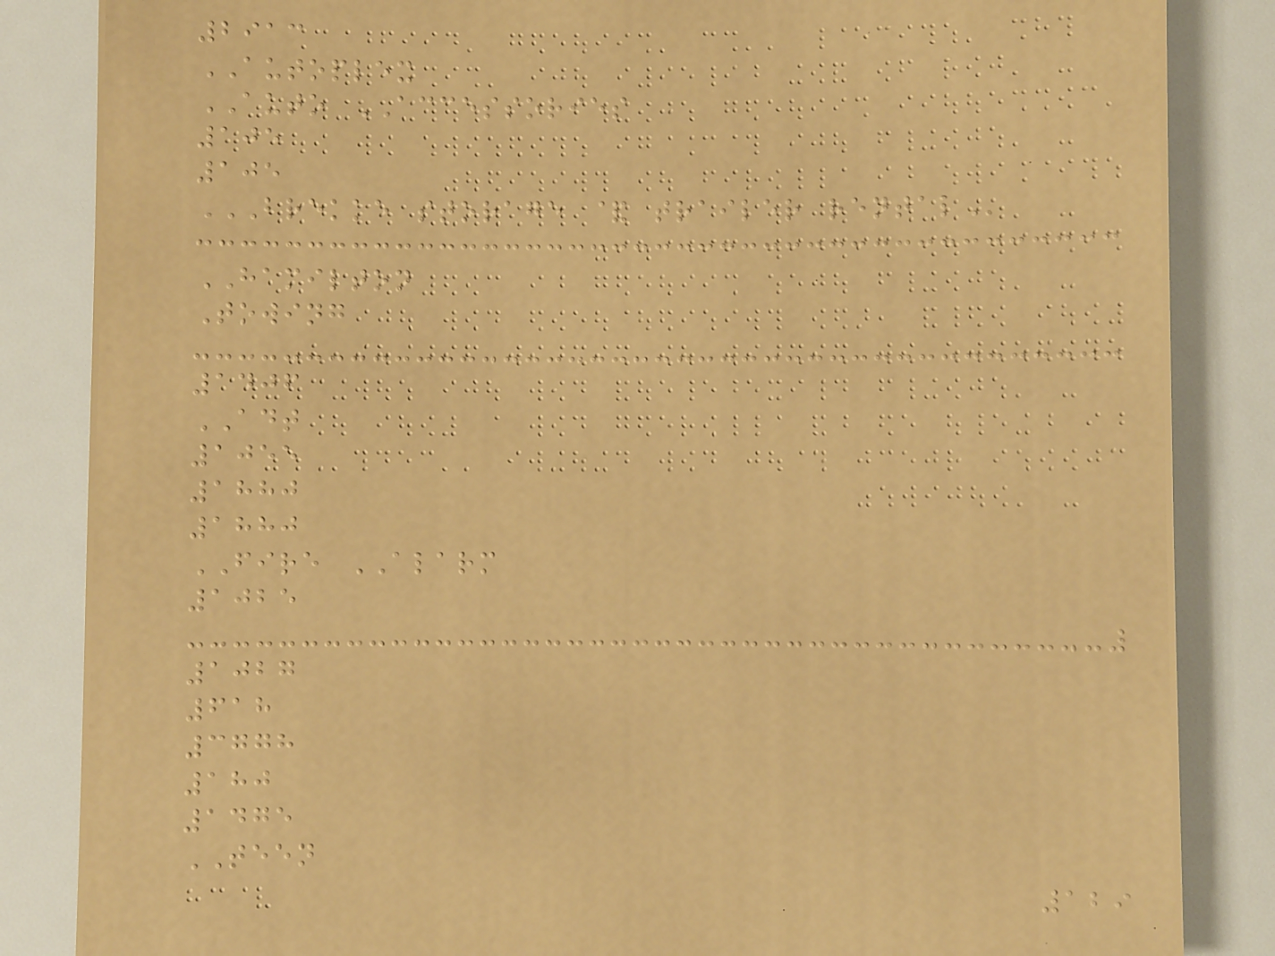2913
AUTOPLEX
AUTO ACCESSORIES
105
105
BREKKE STORAGE & TRAILER RENTAL
HAMILTON
Towing
1406
ADT
1055
1880
1880
FIRE ALARM
1025
1027
618
3778
180
1475
TEEN
129
